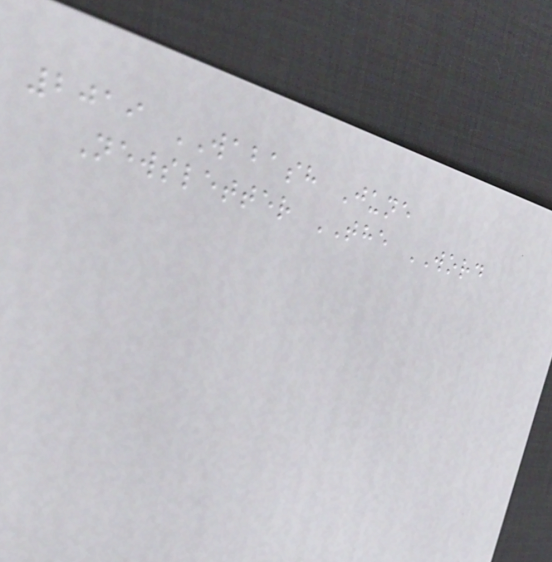2019 WABASH June
Newsletter THE WORD
